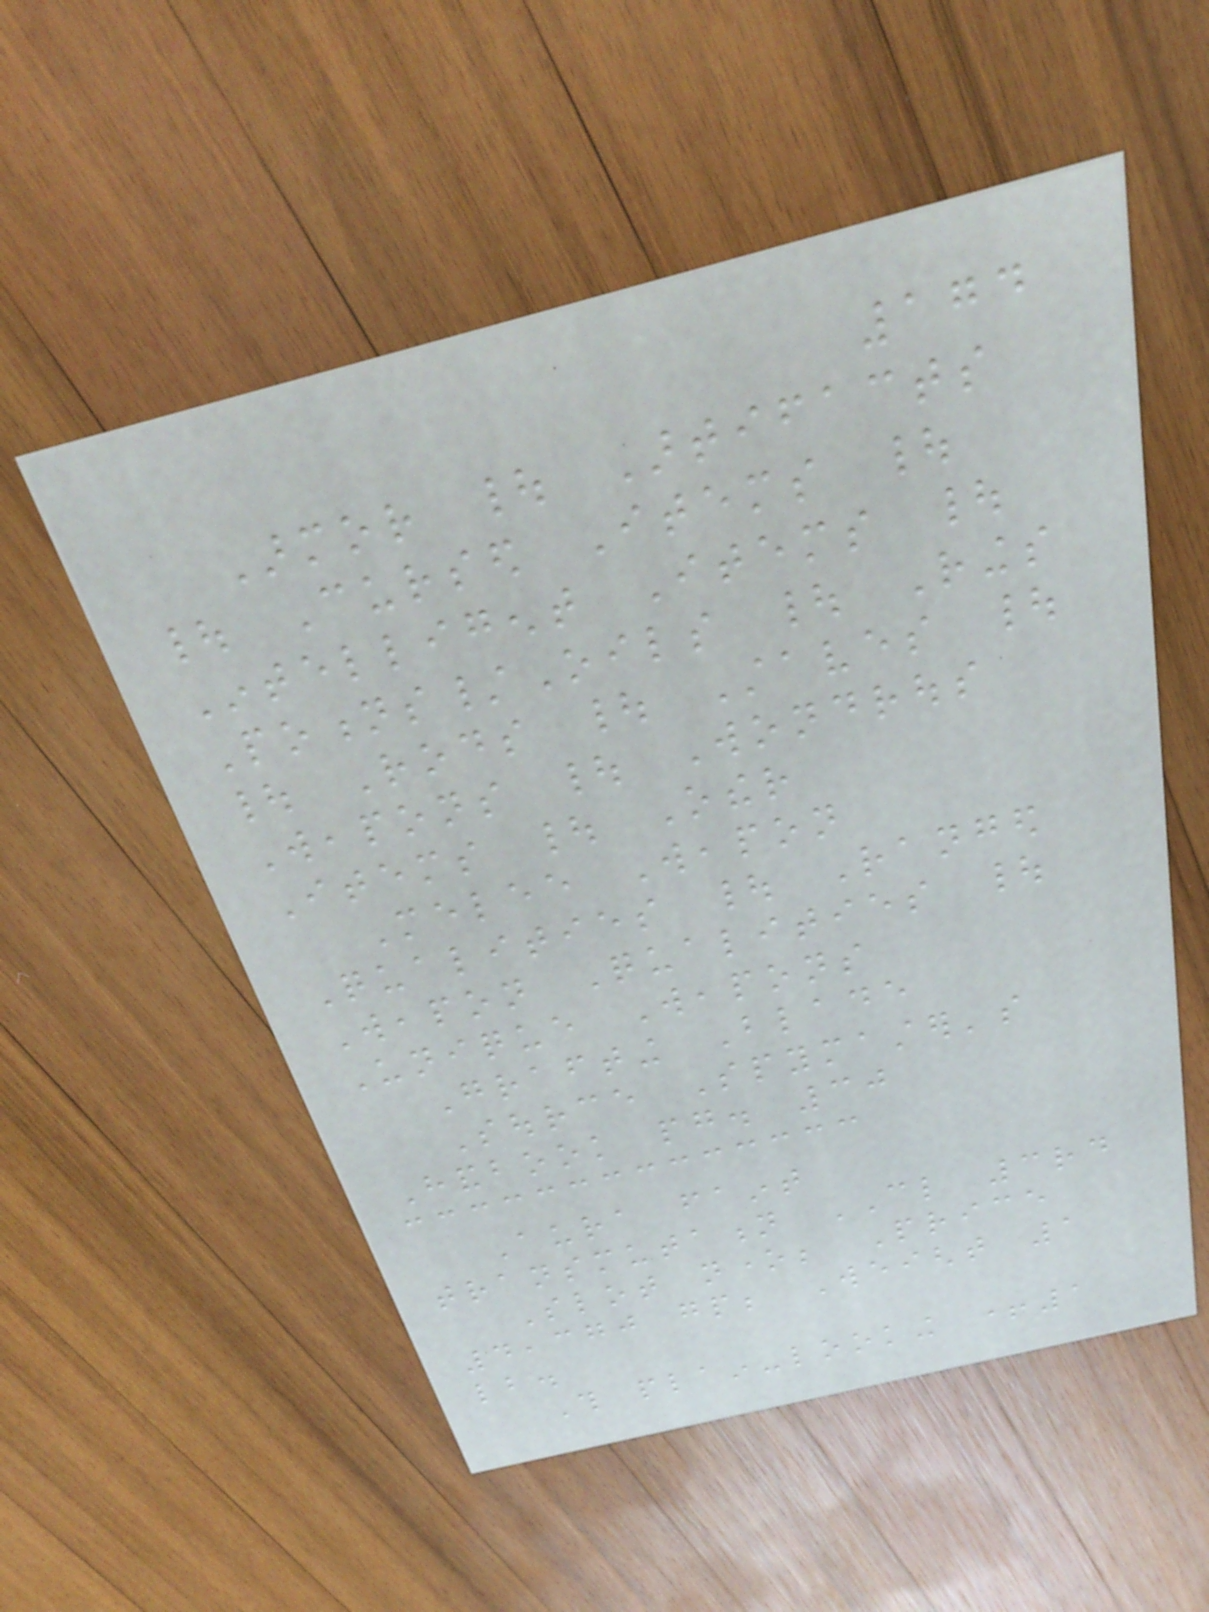174
Armor | Artifacts
| Cursed Items |
Intelligent Items |
Potions/Oils | Rings
| Rods | Staves |
Weapons | Wondrous
Items | Other
Melee Weapon
Qualities | Ranged
Weapon Qualities |
Unique Weapons
Grafting Blade
Source Spymaster's
Handbook pg. 30
Aura faint
transmutation CL 3rd
Slot none; Price
4,370 gp; Weight 1
lb.
This plain-looking +1
